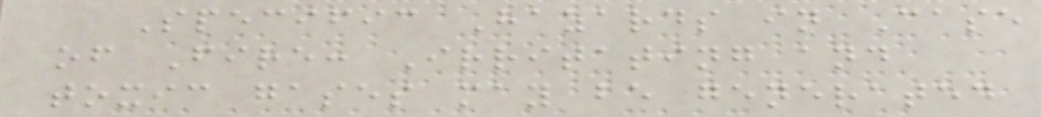Specific Hazards in Case
of Fire: Irritating and
toxic gases may be generated
